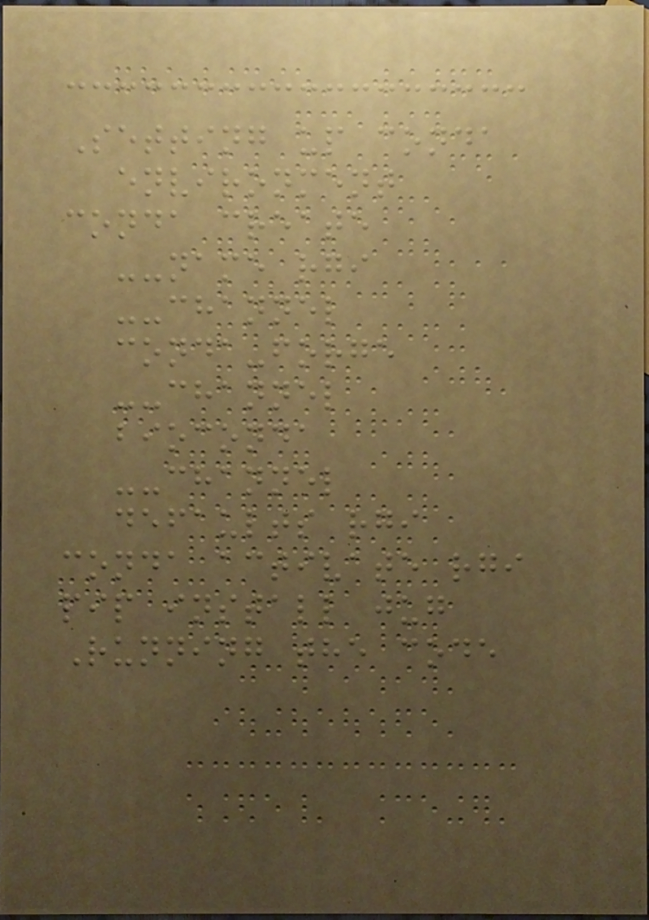Setting up conda
environment
conda create
--name rgi
--channel
conda-forge
--channel
bioconda
--channel
defaults rgi
conda activate rgi
pip install jug
Running the code
